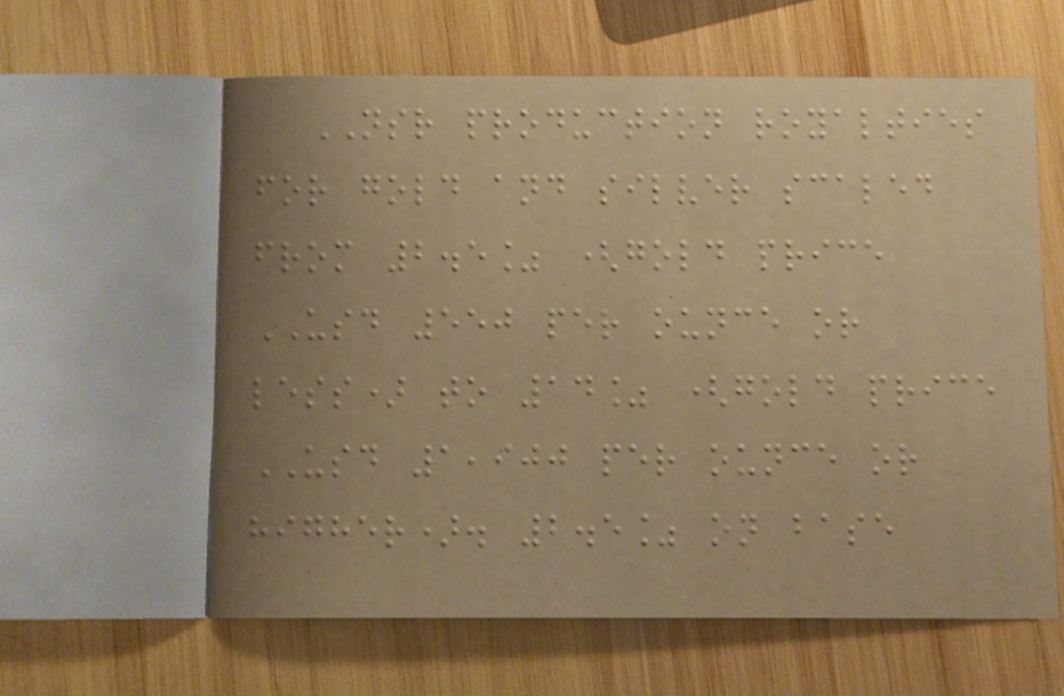NSR production royalties
for gold and silver scaled
from 2.5% (gold price
USD 550 per ounce or
less) to 14% (gold price
USD 1,900 per ounce or
higher). 2.5% on base
